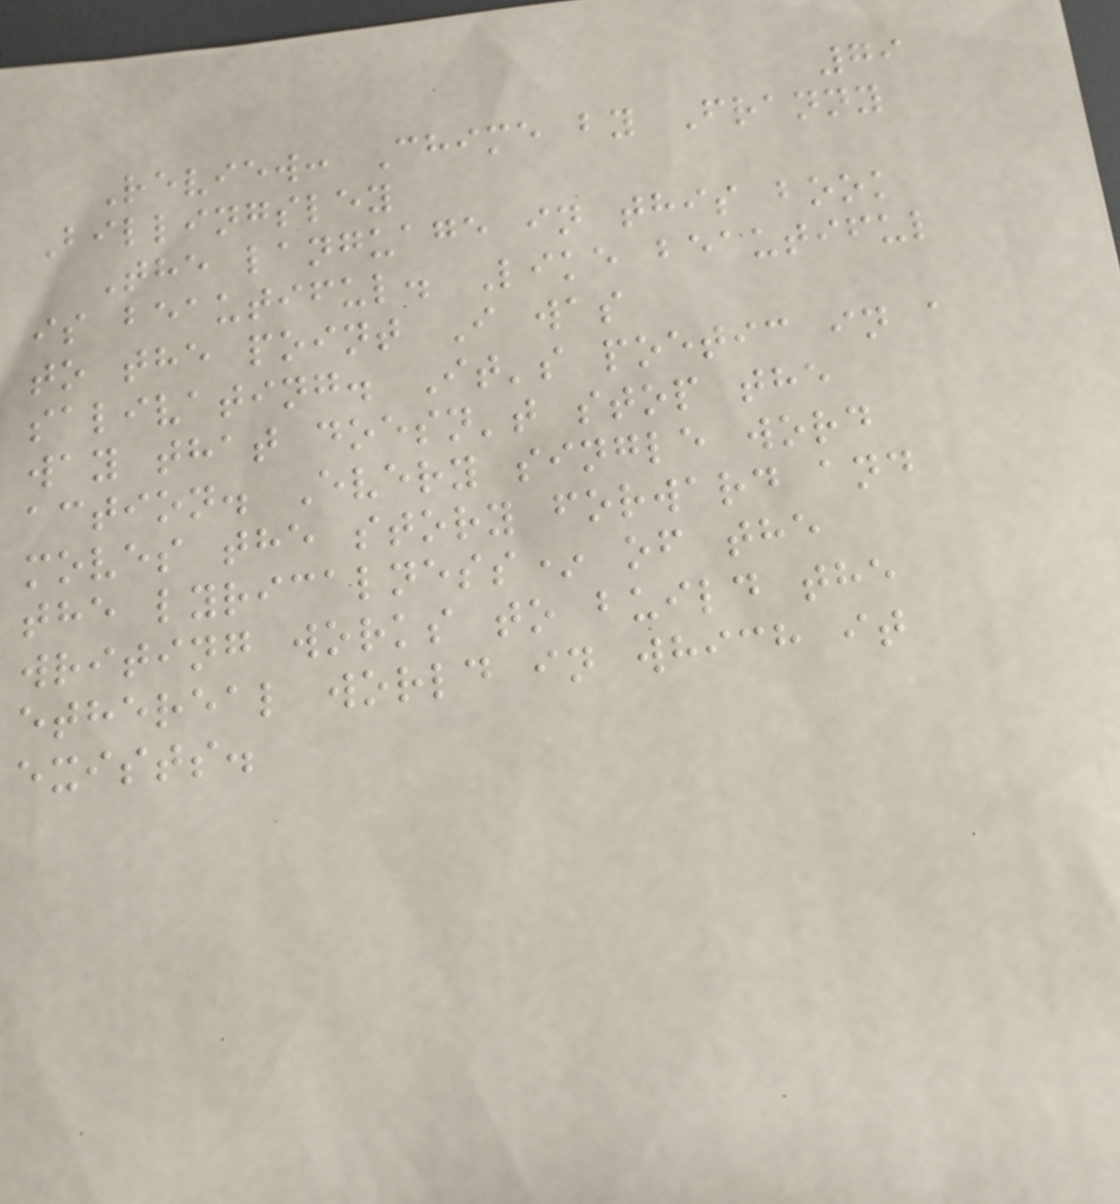79
Review: Chime by Franny
Billingsley
The language in this book
is beautiful. Like beautiful
to the point I was
salivating. It's poetic in a
way that doesn't stop the
action. Every single word
moves the story forward and
the lyricalness* of the
writing works to build the
ethereal world in which it
exists.
